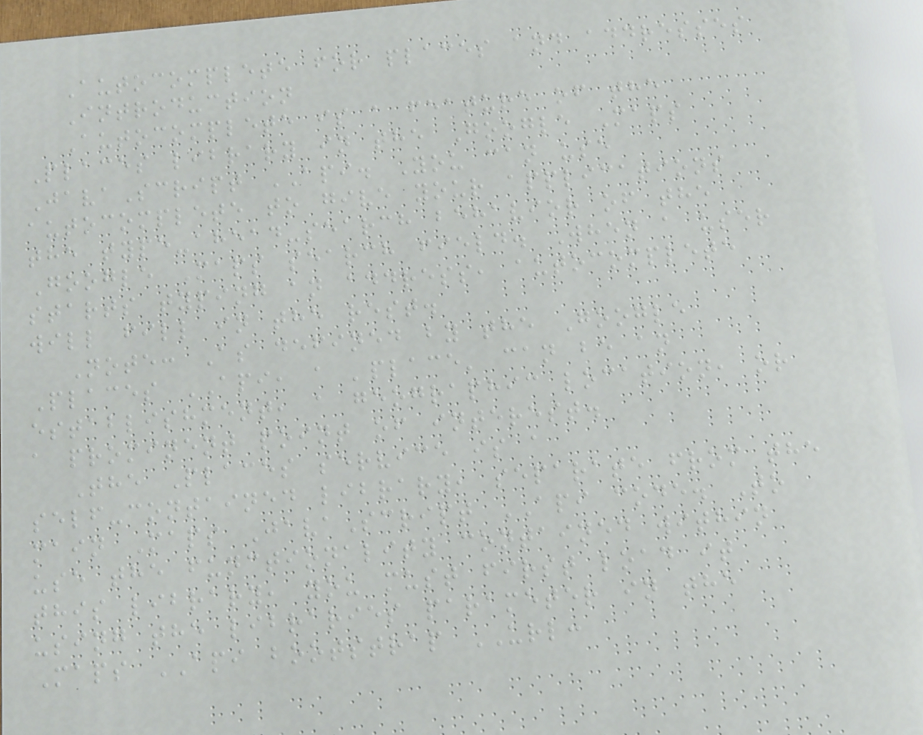Autocomplete for places and addresses
Introduction
Autocomplete is a feature of the
Places library in the Google Maps
JavaScript API. You can use
autocomplete to give your applications
the type-ahead-search behavior of the
Google Maps search field. When a user
starts typing an address, autocomplete
will fill in the rest.
Note: As defined by the Google
Places API, a 'place' can be an
establishment, a geographic location, or
a prominent point of interest.
The Places service is a
self-contained library, separate from the
main Maps JavaScript API code. To
use the functionality contained within
this library, you must first load it
using the libraries parameter in the
Maps API bootstrap URL:
